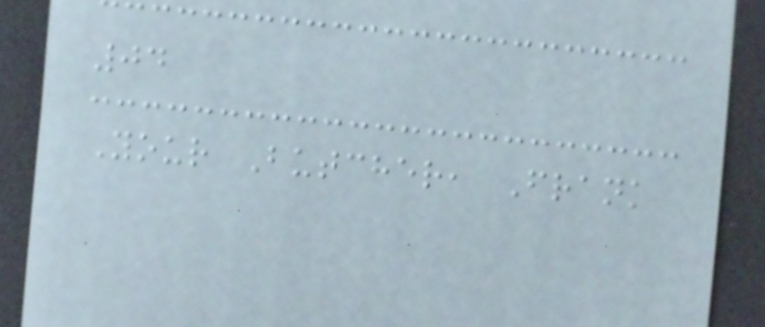04
Your Butcher, Frank
